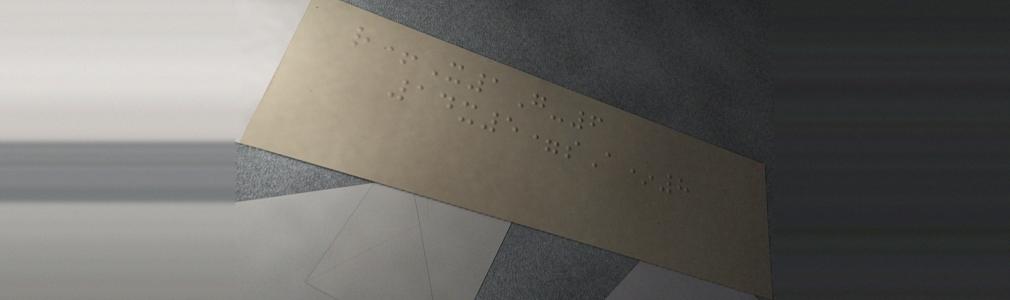r+X1G-6
14x5=sA*8
